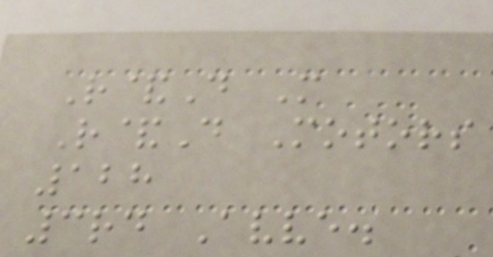R&D M
R&D Motors
128
3rd Avve.
